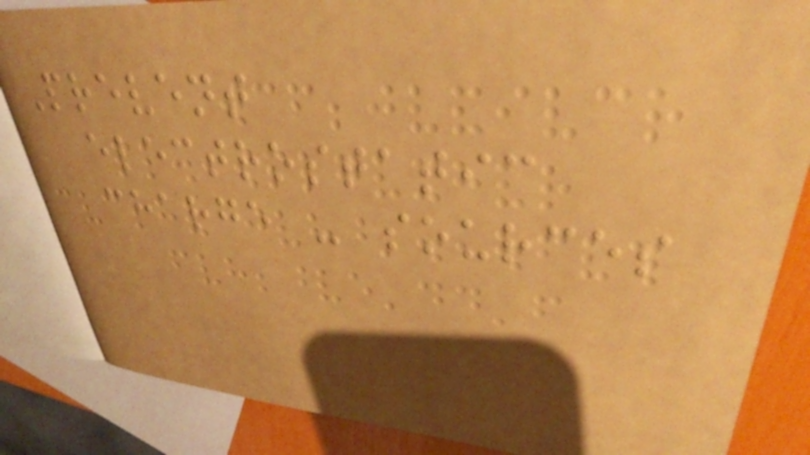Prevent
electrostatic
charge - sources
